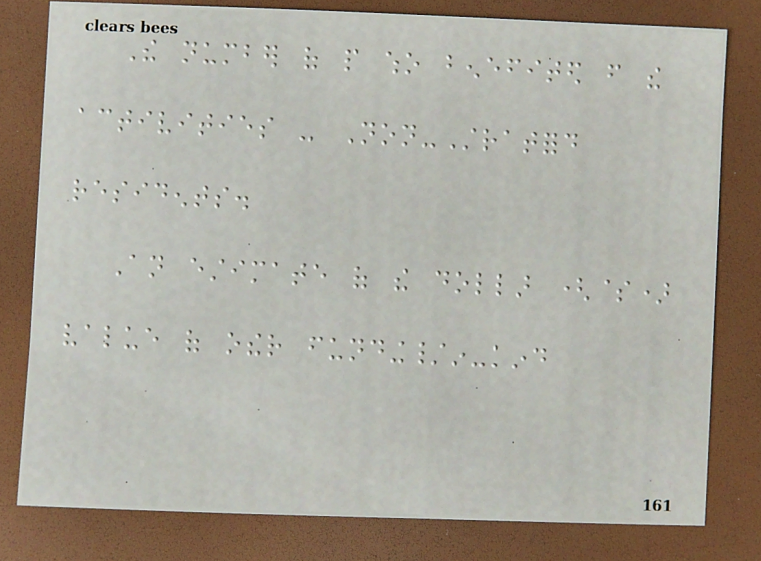The number of people who benefited from the
activities - Non-Stratford
residents.
An estimate of the dollar ($)
value of other funding/in-kind
